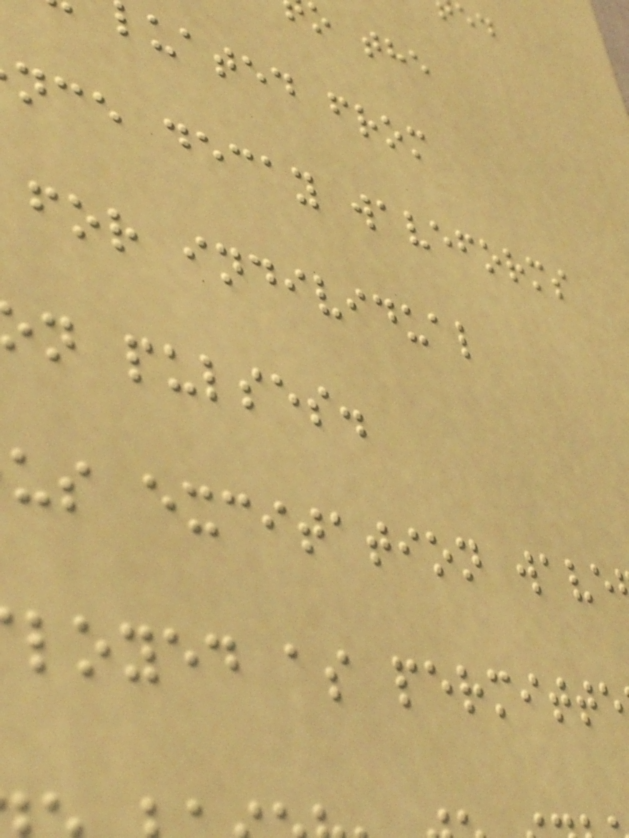uated from
nce decay waveforms
for individual
n pulses.
us excitation wave
loyed as permitte
